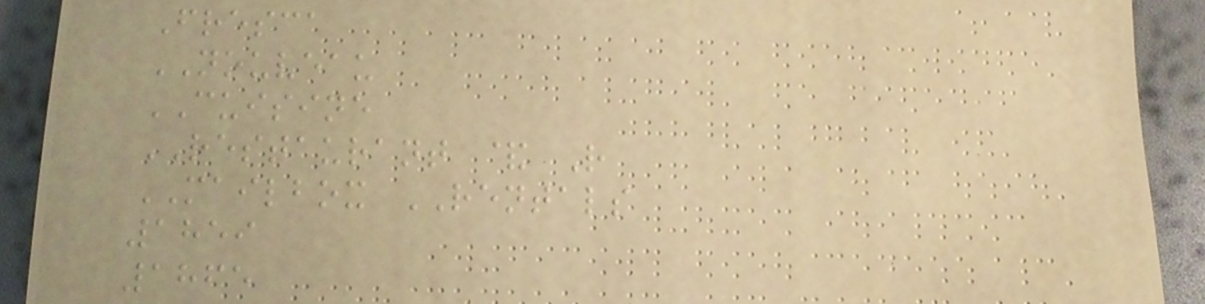Fresca
NOUVEAU
CUISINE
RESTAURANT & R
MAILBOX RENTALS
1859
1865
